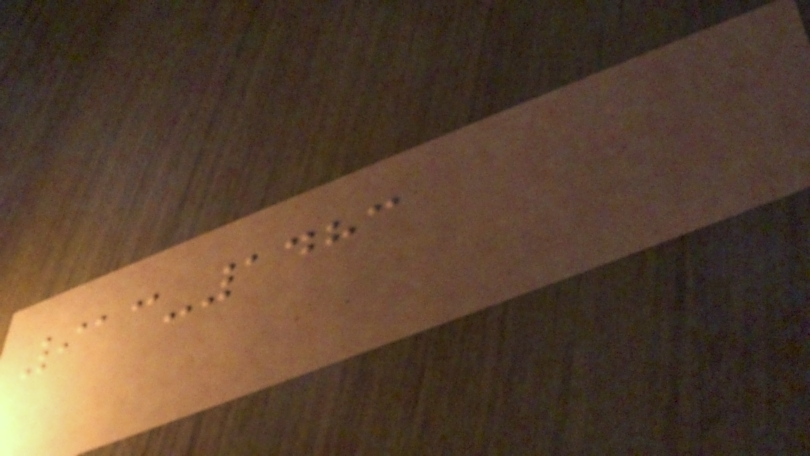913-1483
